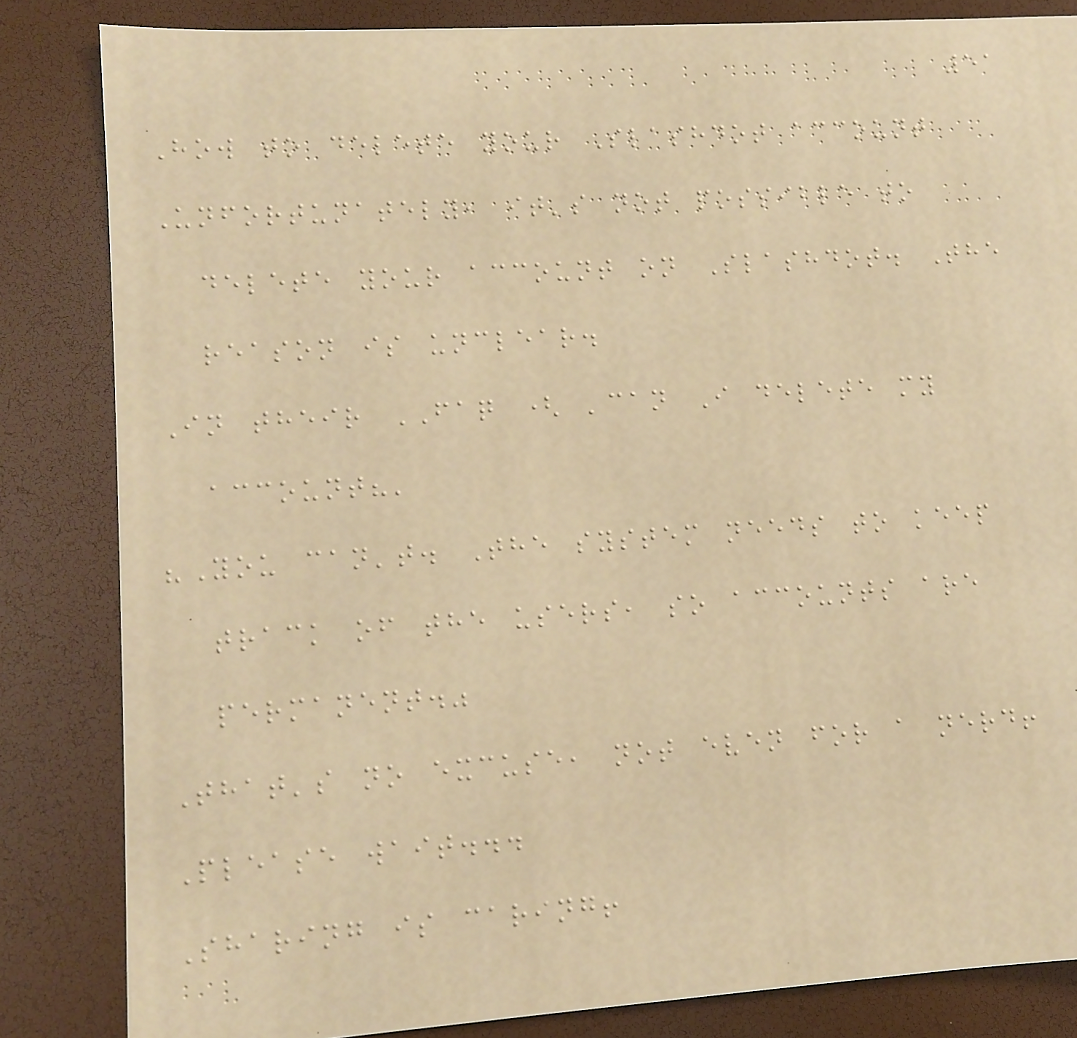51
How to delete your Slashdot account
Unfortunately, it's not possible to
delete your account on Slashdot. The
reason is unclear.
In their FAQ ( 'can I delete my
account?'
"You can't. The system needs to keep
track of the users, so accounts are
permanent."
That's no excuse, not even for a nerd!
Please wait...
Sharing is caring!
